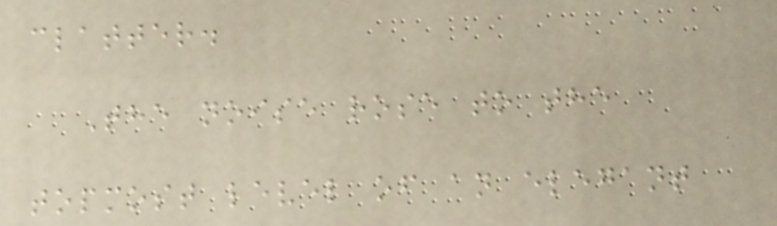clatter.
The noise rose to the
topmost level of an elegant
